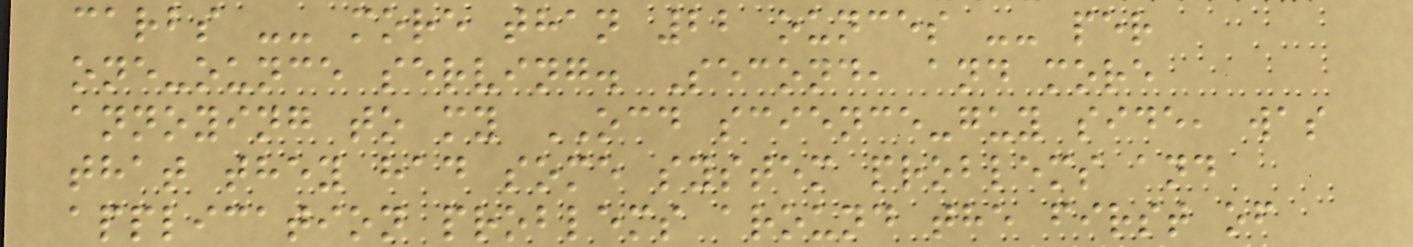carbs -- more than 22 ounces -- per
one-ounce serving. Second, and more
annoying to my OCD science-guy side, was
that they had some system problems and
application problems around the first of
